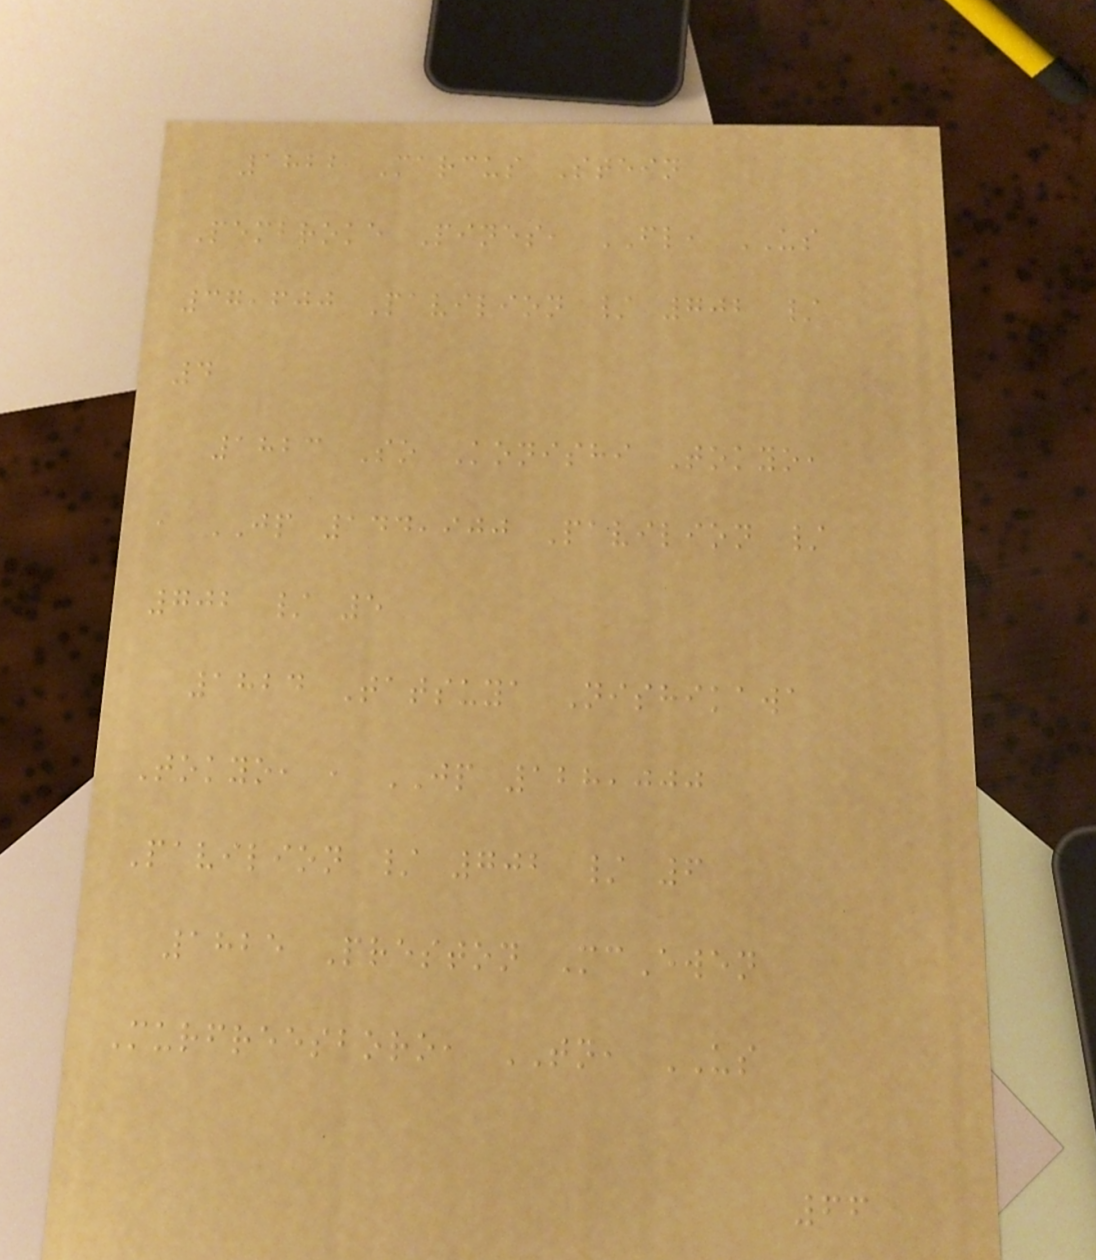1822 Marcus Stein
Pembroke Pines, FL, US
37,600 Pavilion / 702 /
4
1823 So Konishi Tokyo,
, JP 144,900 Pavilion /
702 / 5
1824 Tatsuya Nishikawa
Tokyo, , JP 128,000
Pavilion / 702 / 6
1825 Preston McEwen
Murfreesboro, TN, US
66
